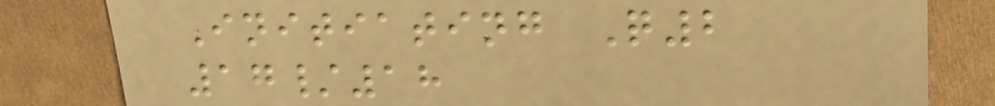Initiating Q2
17/18
